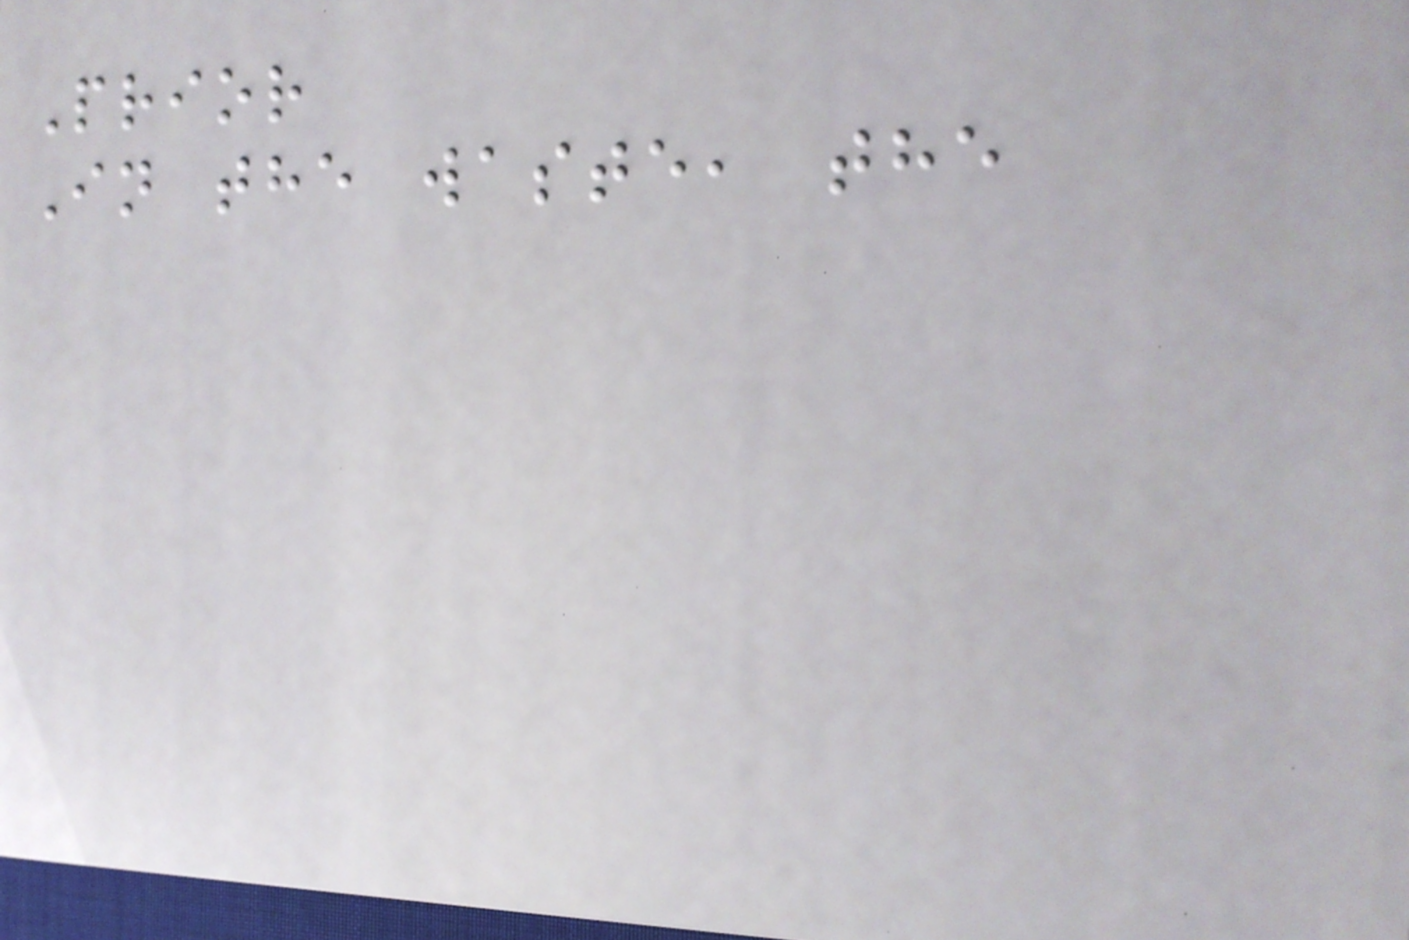Prior
In the waste, the
